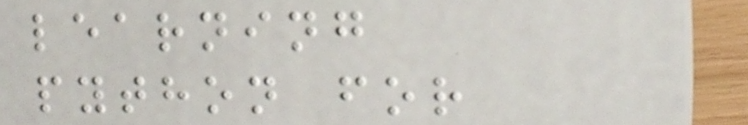learning
python for
